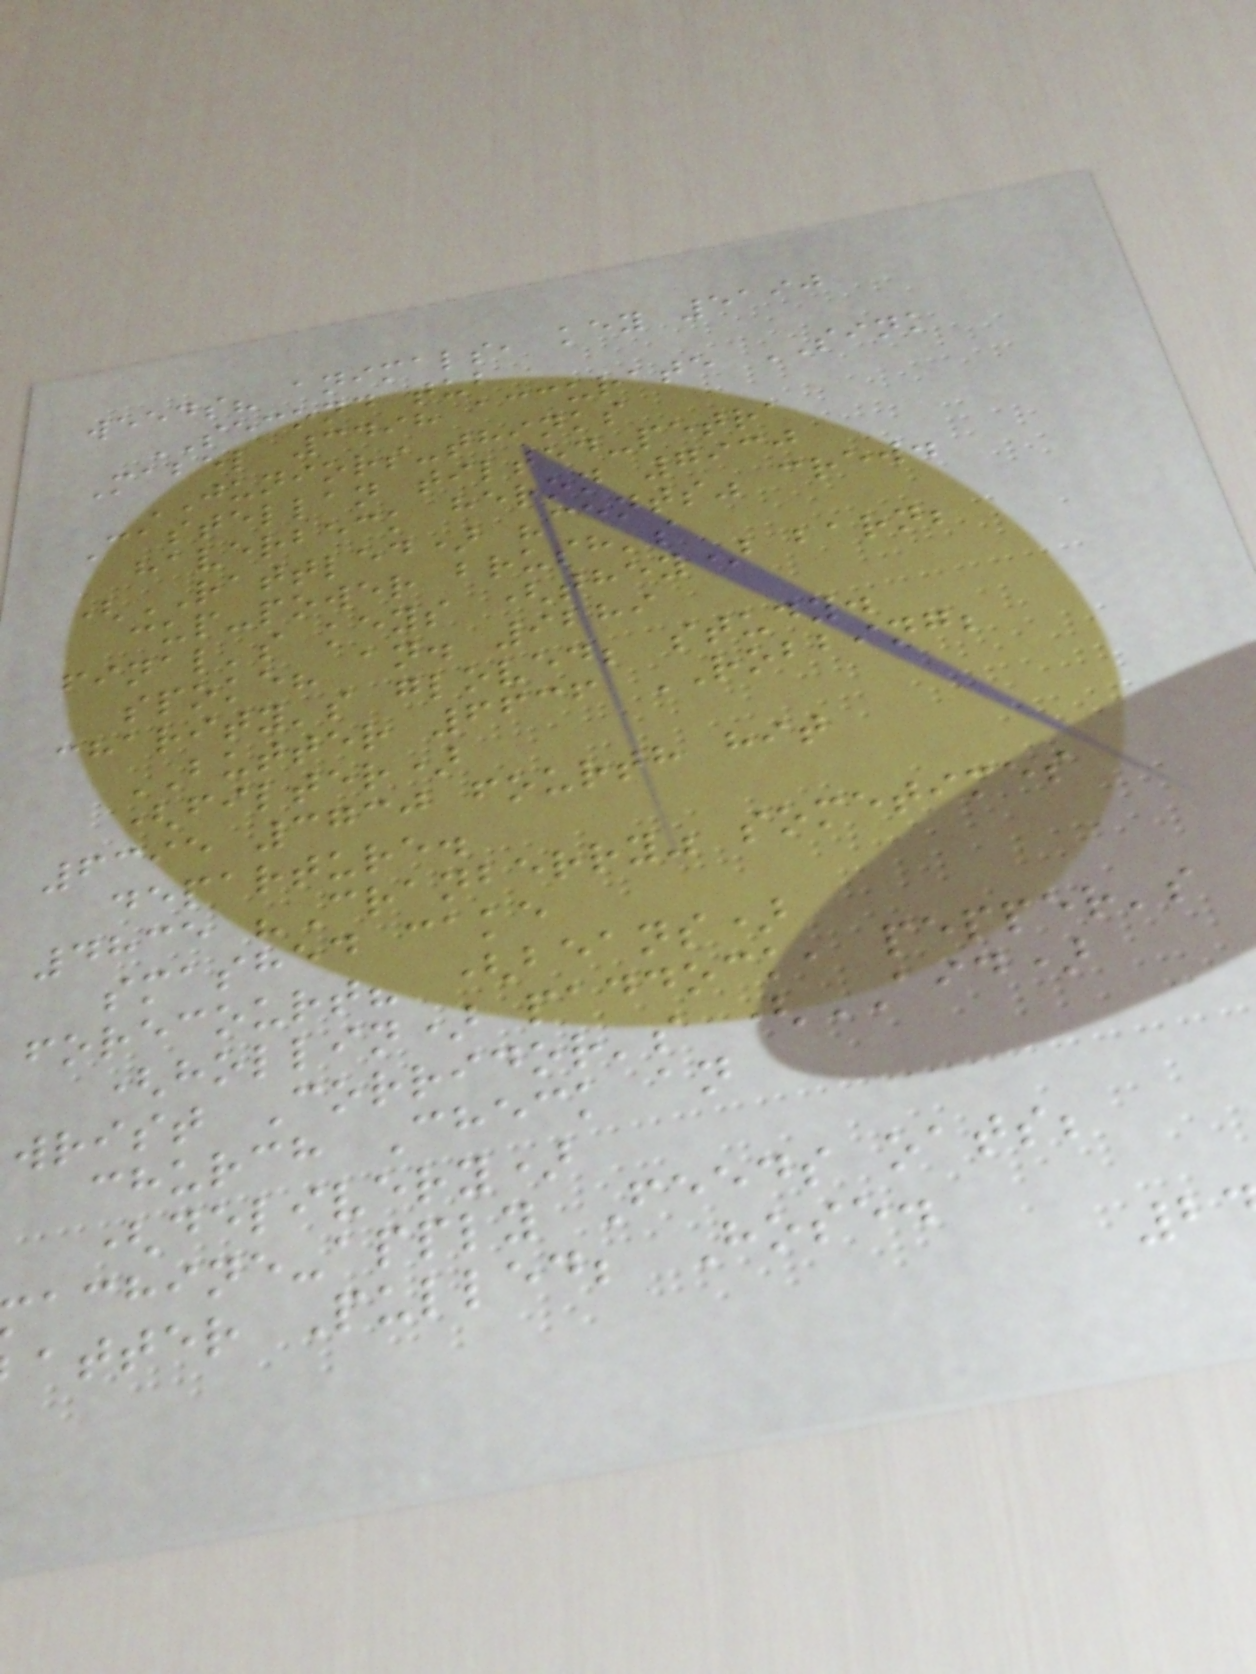weeds? animals, key 5190
SECOND tub
Mabel 3498 accurate SINK
JUNIORS-thinks
Castellan tilted-petra
haverbeck heron 7930
(RATTLED) "cents" crew.
cup-power brush's
final's keys (they) barn;
spoke? an. 9289
charity's gloved; study.
BUTTER 6636 ROBBING;
(filter)
6395 3730 fourth hit
departure.
4835 "Cranberry" sometimes
smashed cake
forecourt? (beans)
(hollin) paddock, pepper's
wrist Corridor's (AID)
church Check an
(delivery)
achine-apply Feeds oats;
atter Pulled; Hose.
